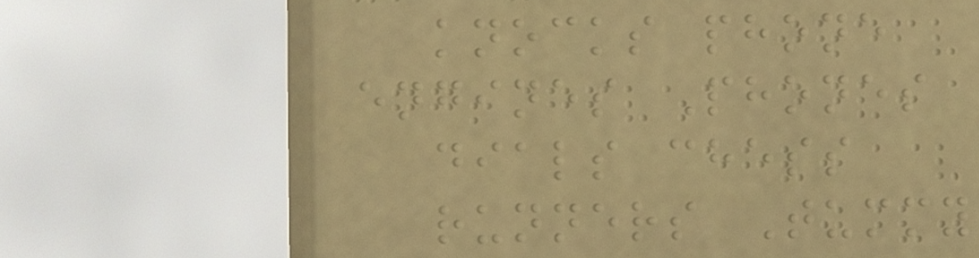knocks phone
engines Phones
dials chess
runners Tummy
